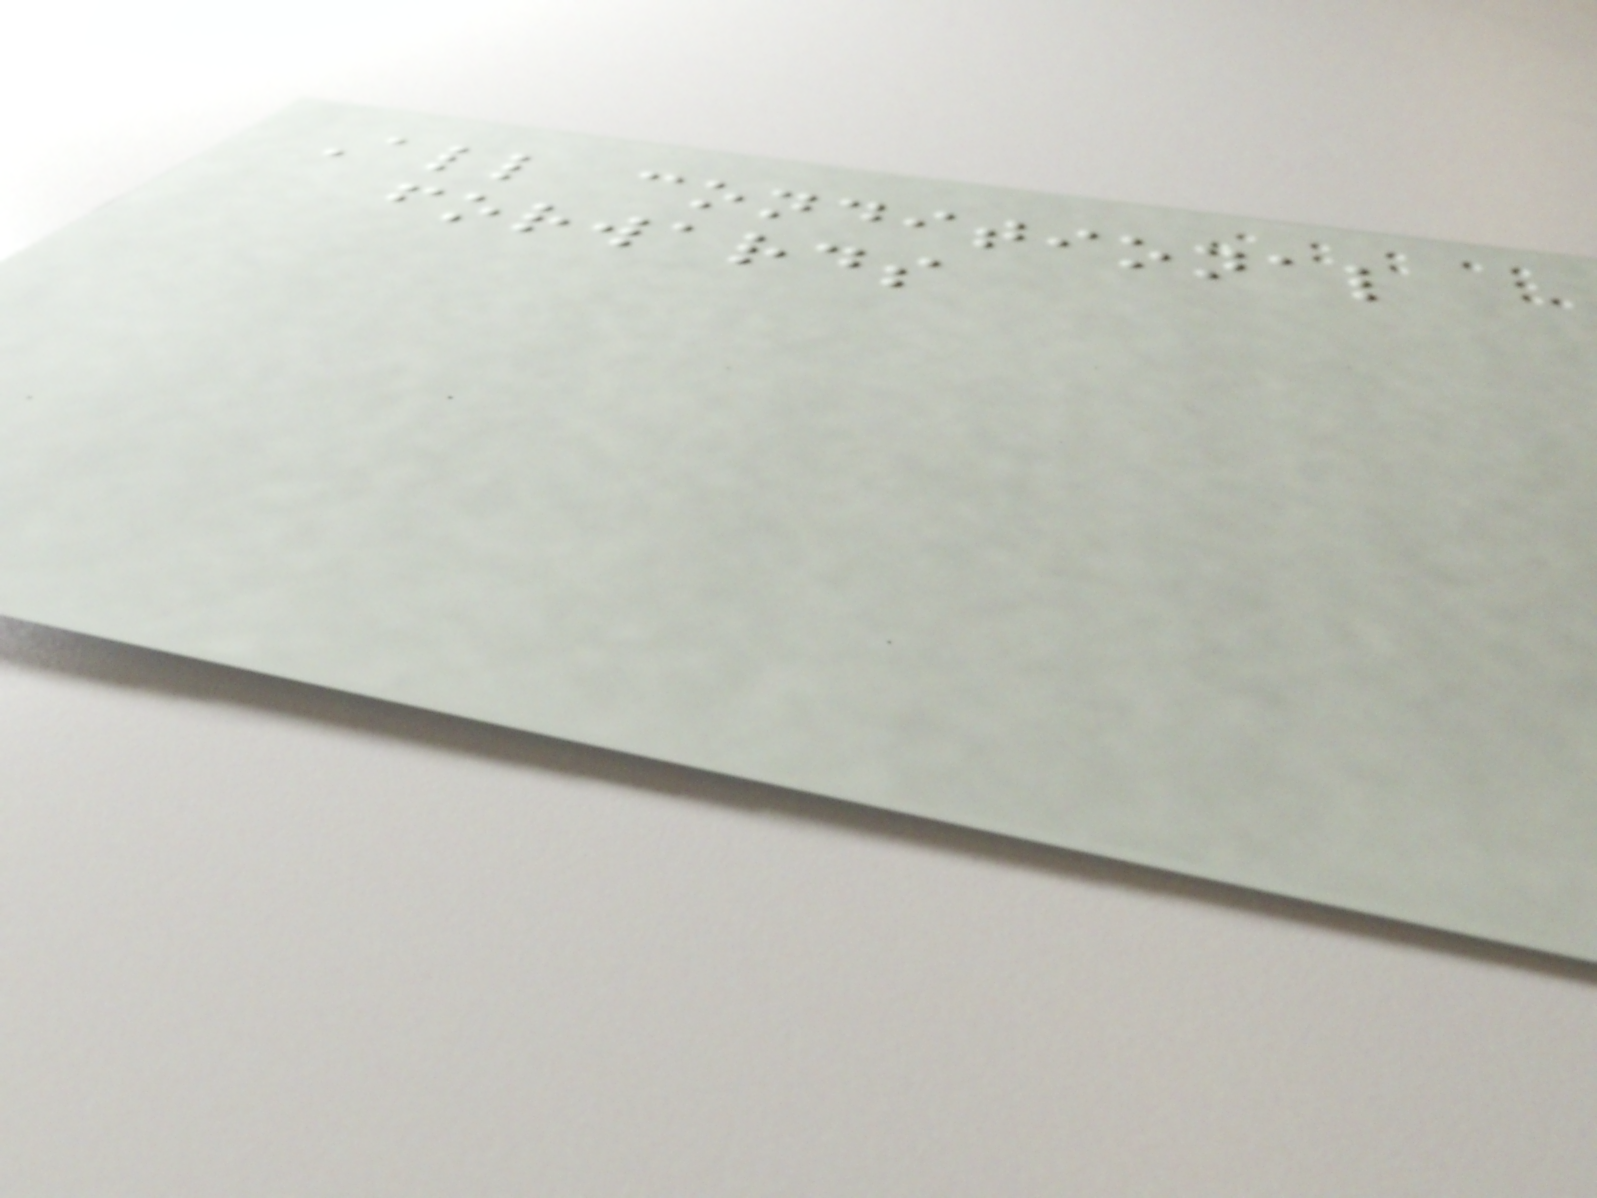All conditional
forwards
